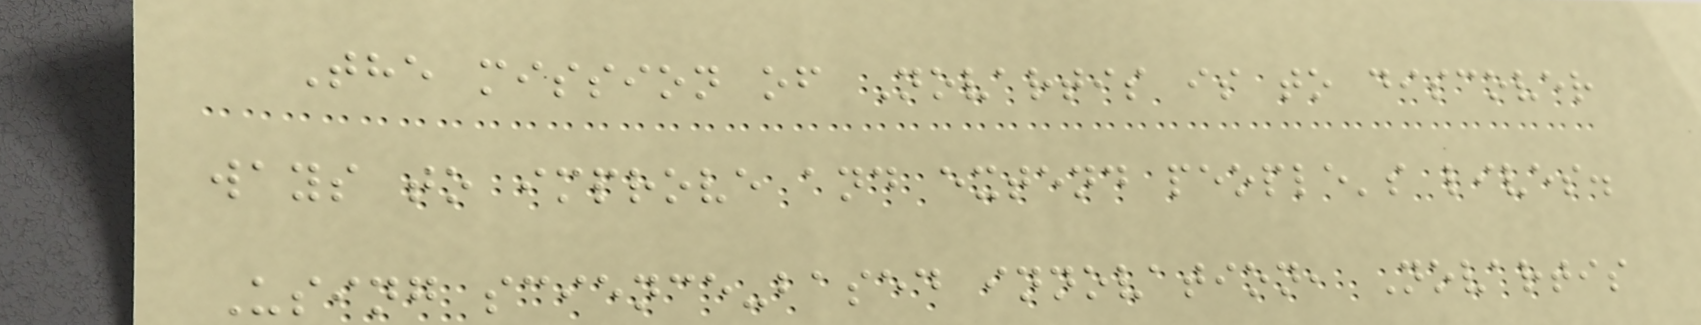The mission of Novartis is to discover
ways to improve and extend people's lives.
Using science-based innovation, Novartis
